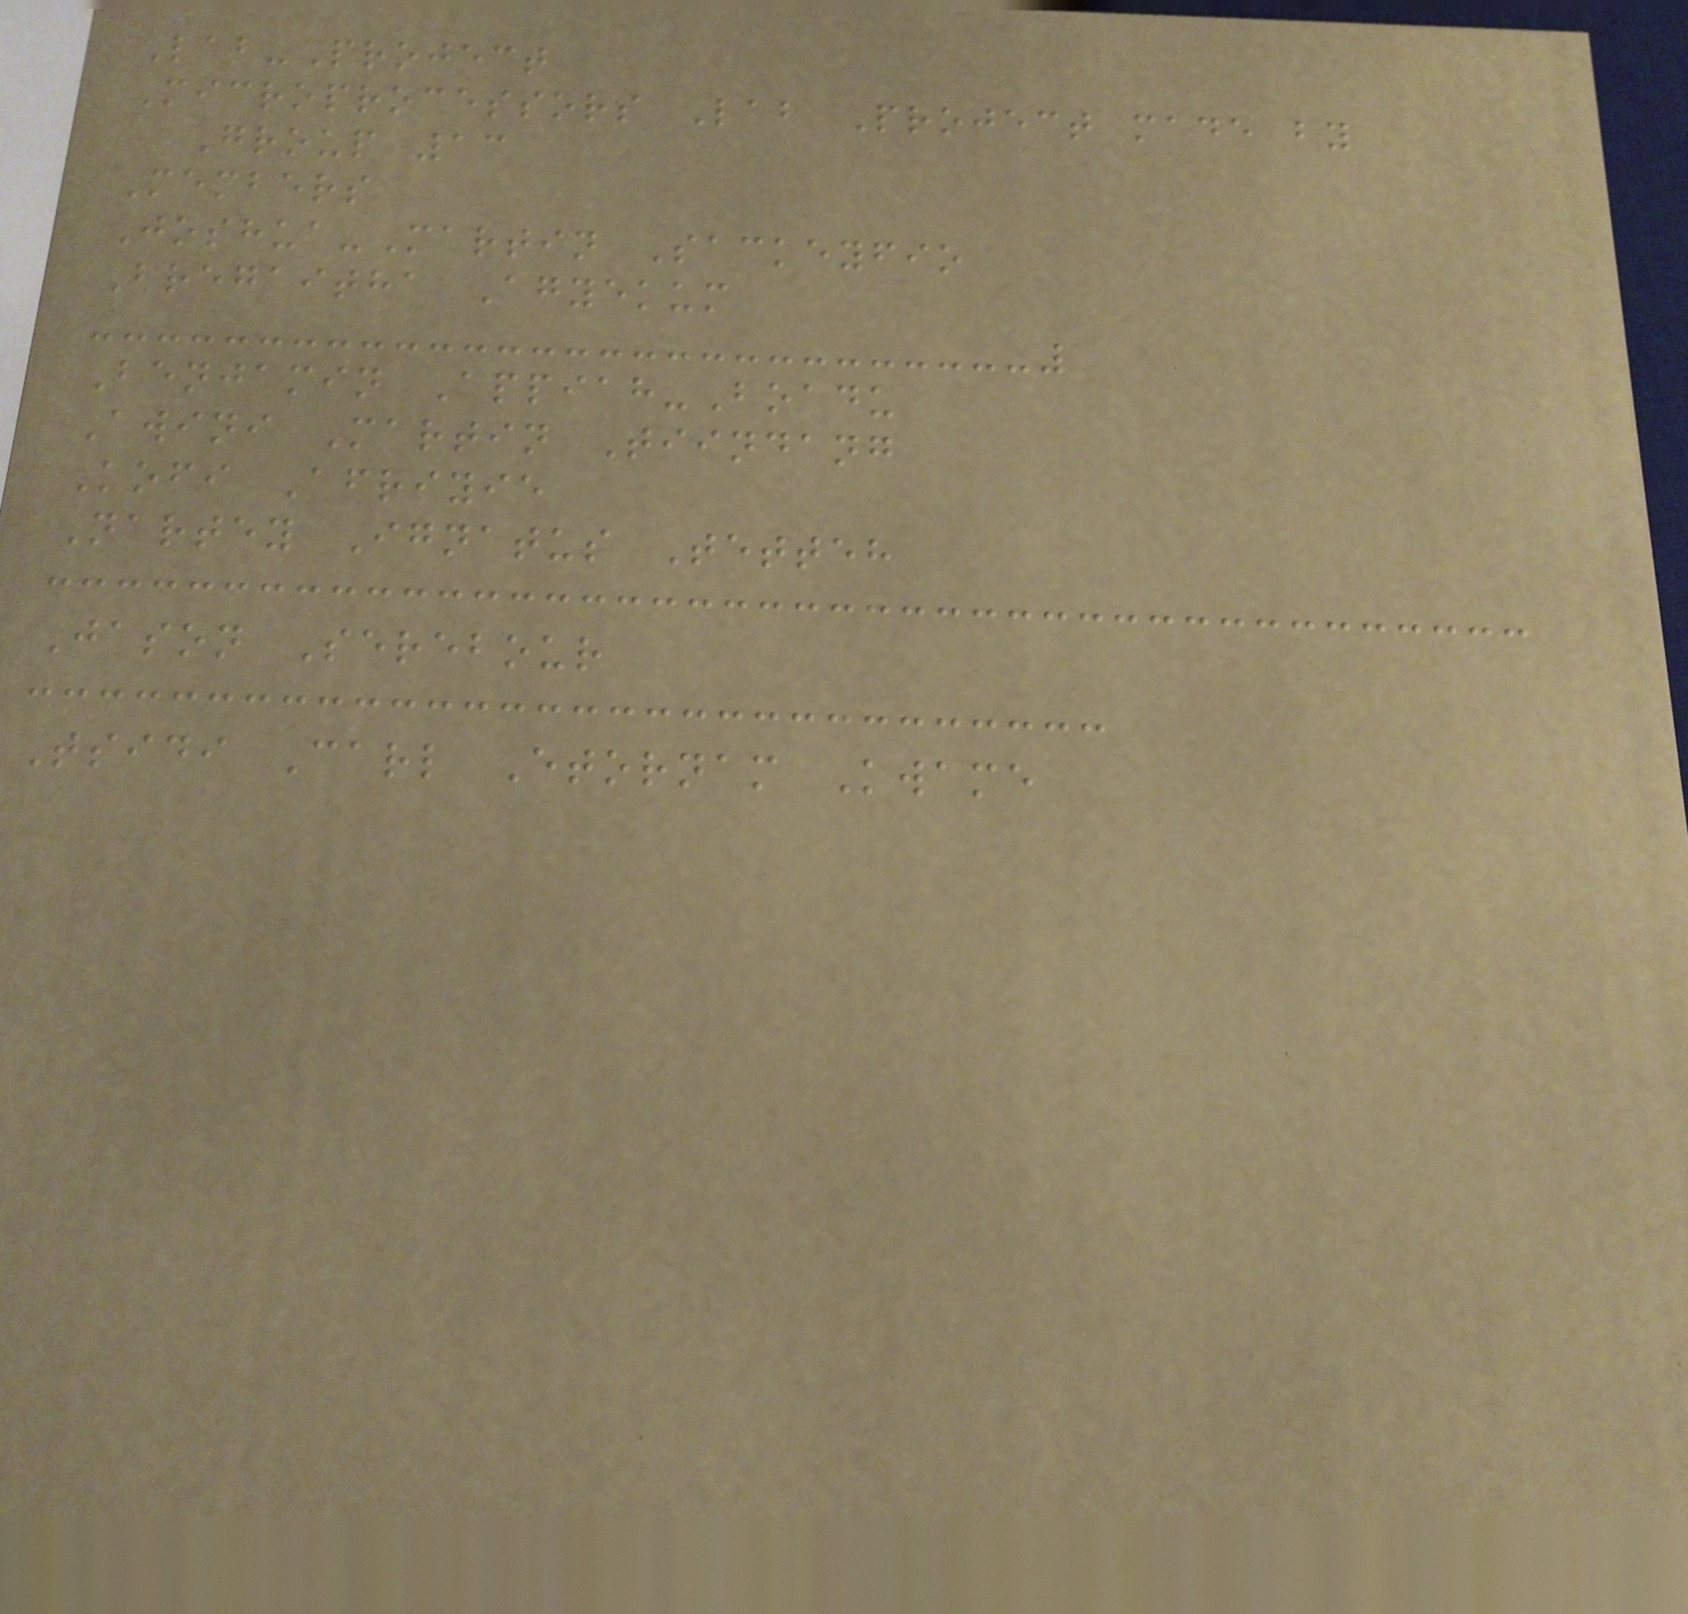Lab-Project
Microprocessors Lab Project made by
Group 13
Members
Joshua-Martin Sackeyfio
Bregaitha Agyekum
Benjamin Appiah-Boadu
Awini Martin Tiindang
Kofi Afriyie
Nartey Ignatus Tetteh
Jason Serebour
Tsidi Carl Etornam Kwame
